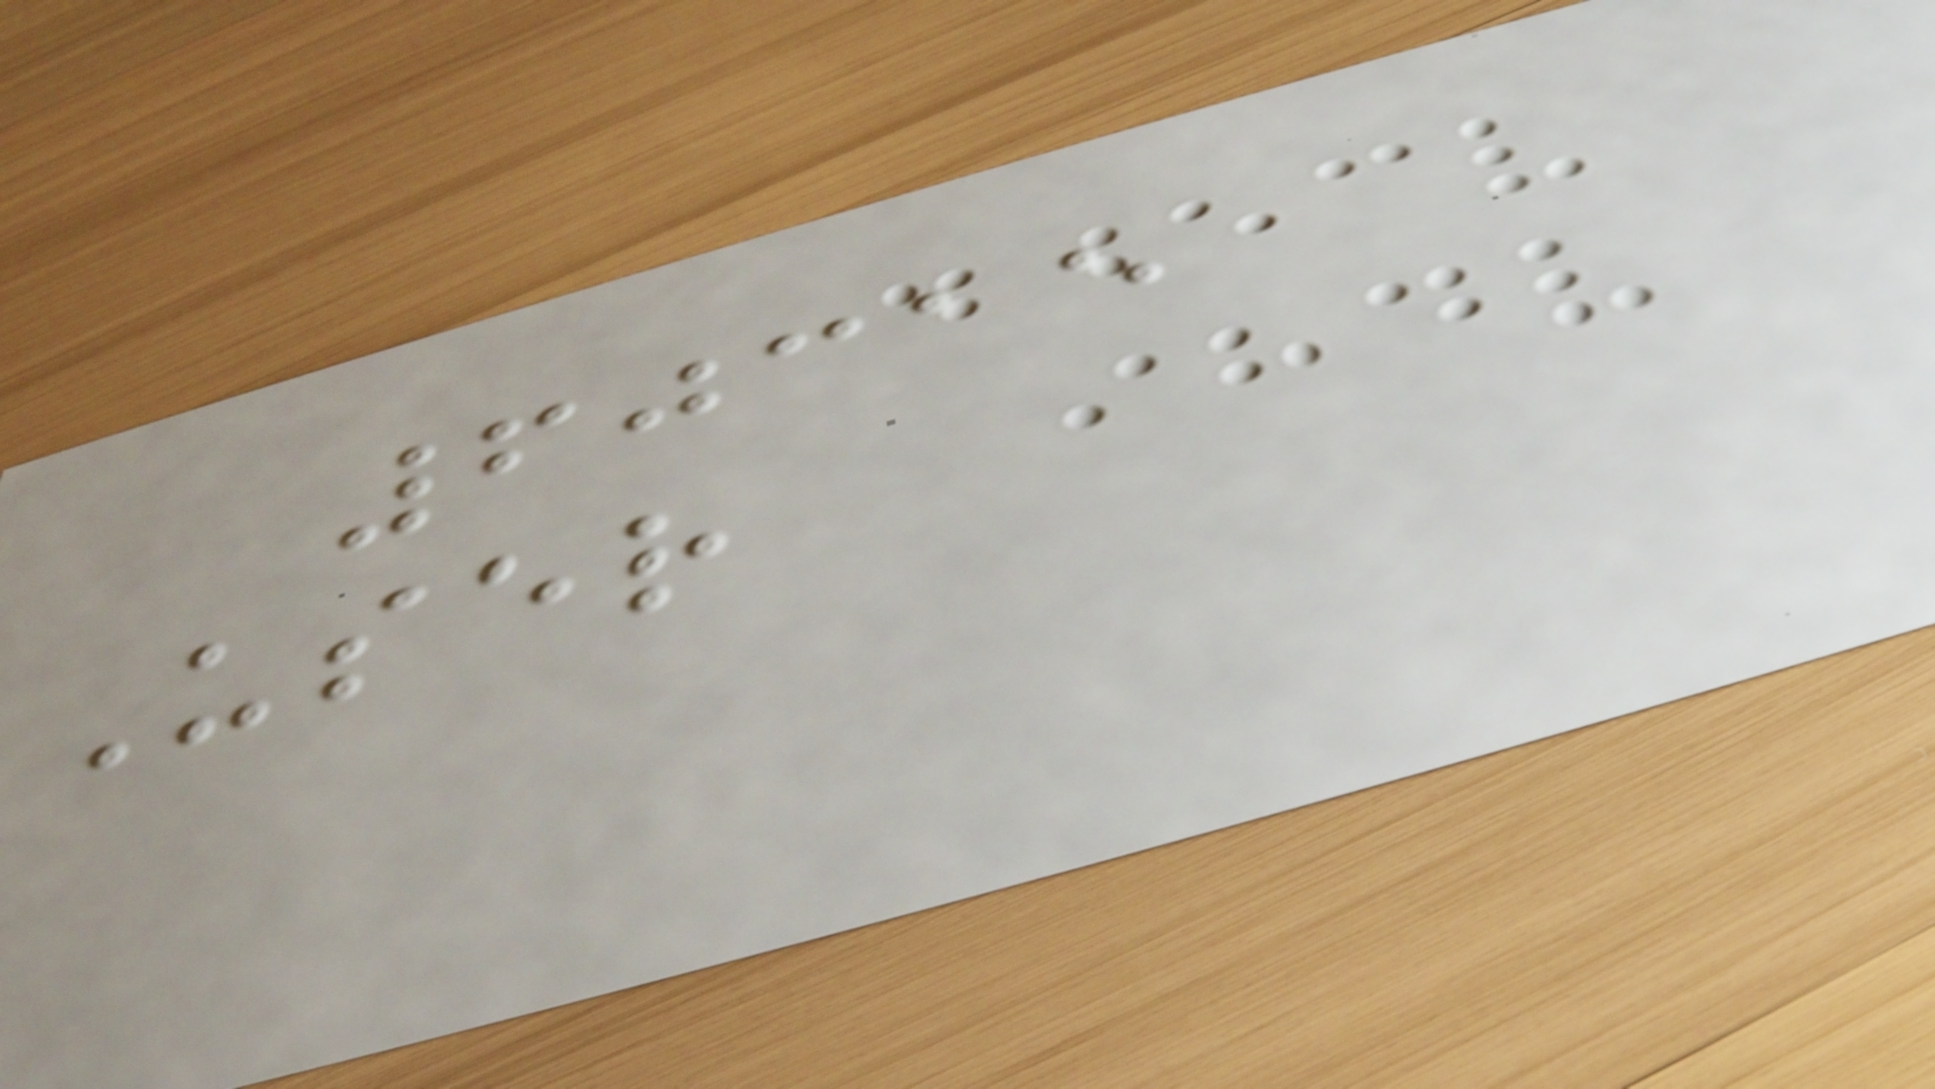60315
User
